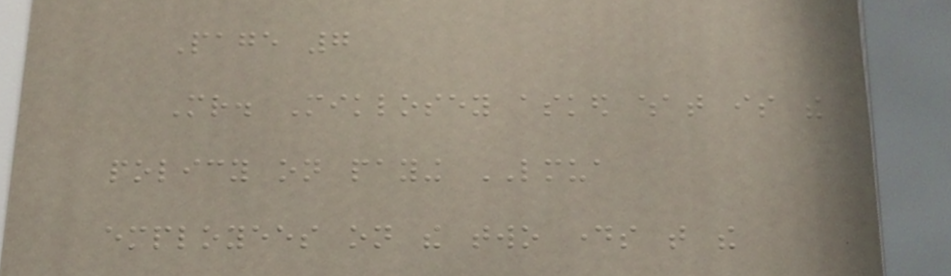Page 7
Mr. Miklosey asked what is the
policy on paying LMUA
employees on the two days that the
